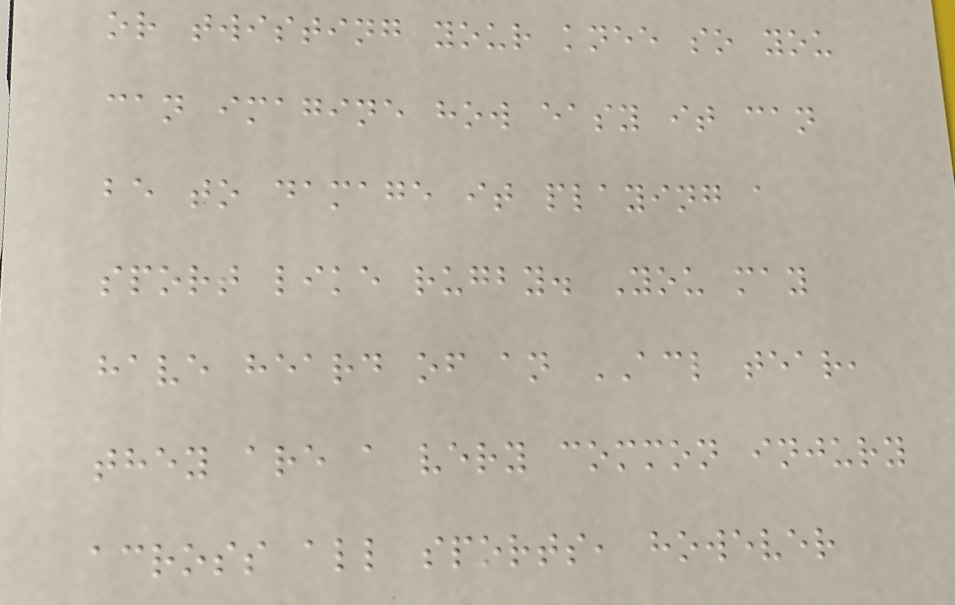or twisting your knee so you
can imagine how easy it can
be to damage it playing a
sport like rugby. You may
have heard of an ACL tear,
they are a very common injury
across all sports, however
